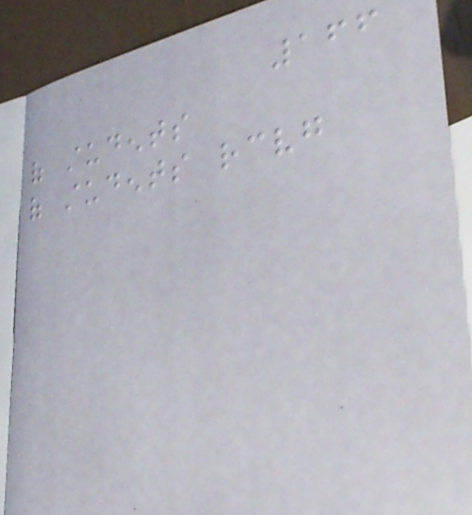166
of students
of students receiving
